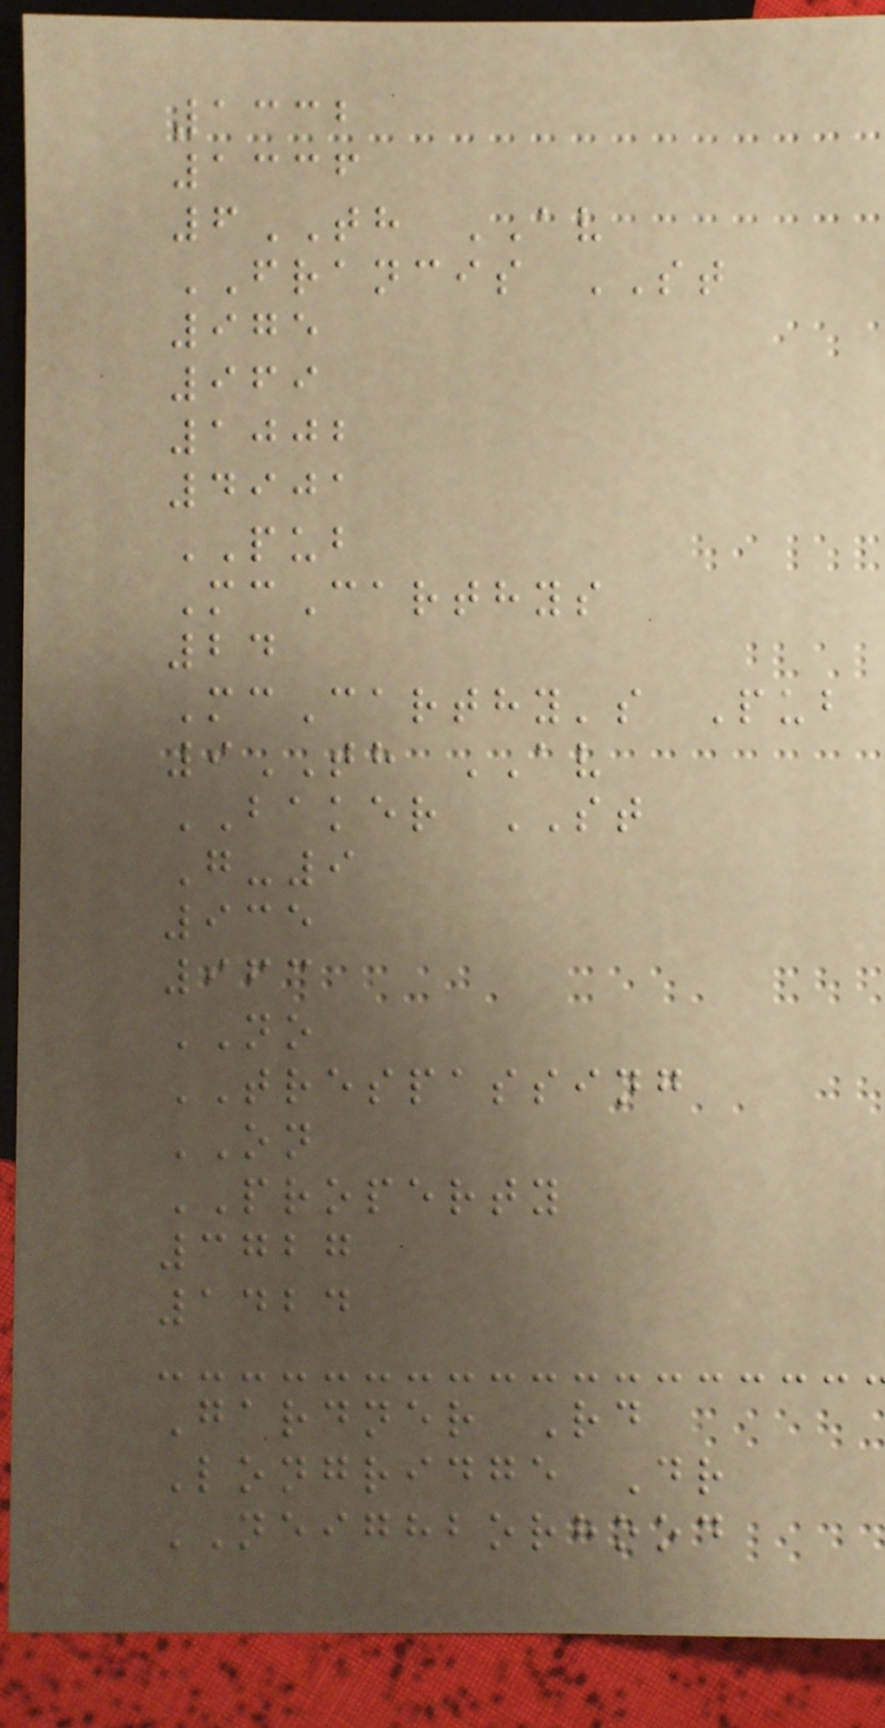1332
1336
6TH AV
FRANCIS ST
975
969
1002
4901
PUB
McCarthys
24
McCarthy's Pub
9TH AV
BAKER ST
G-9
935
963
NO
TRESPASSING
ON
PROPERTY
3727
1424
Gardner Rd
Longridge Dr
NEIGHBORHOOD
